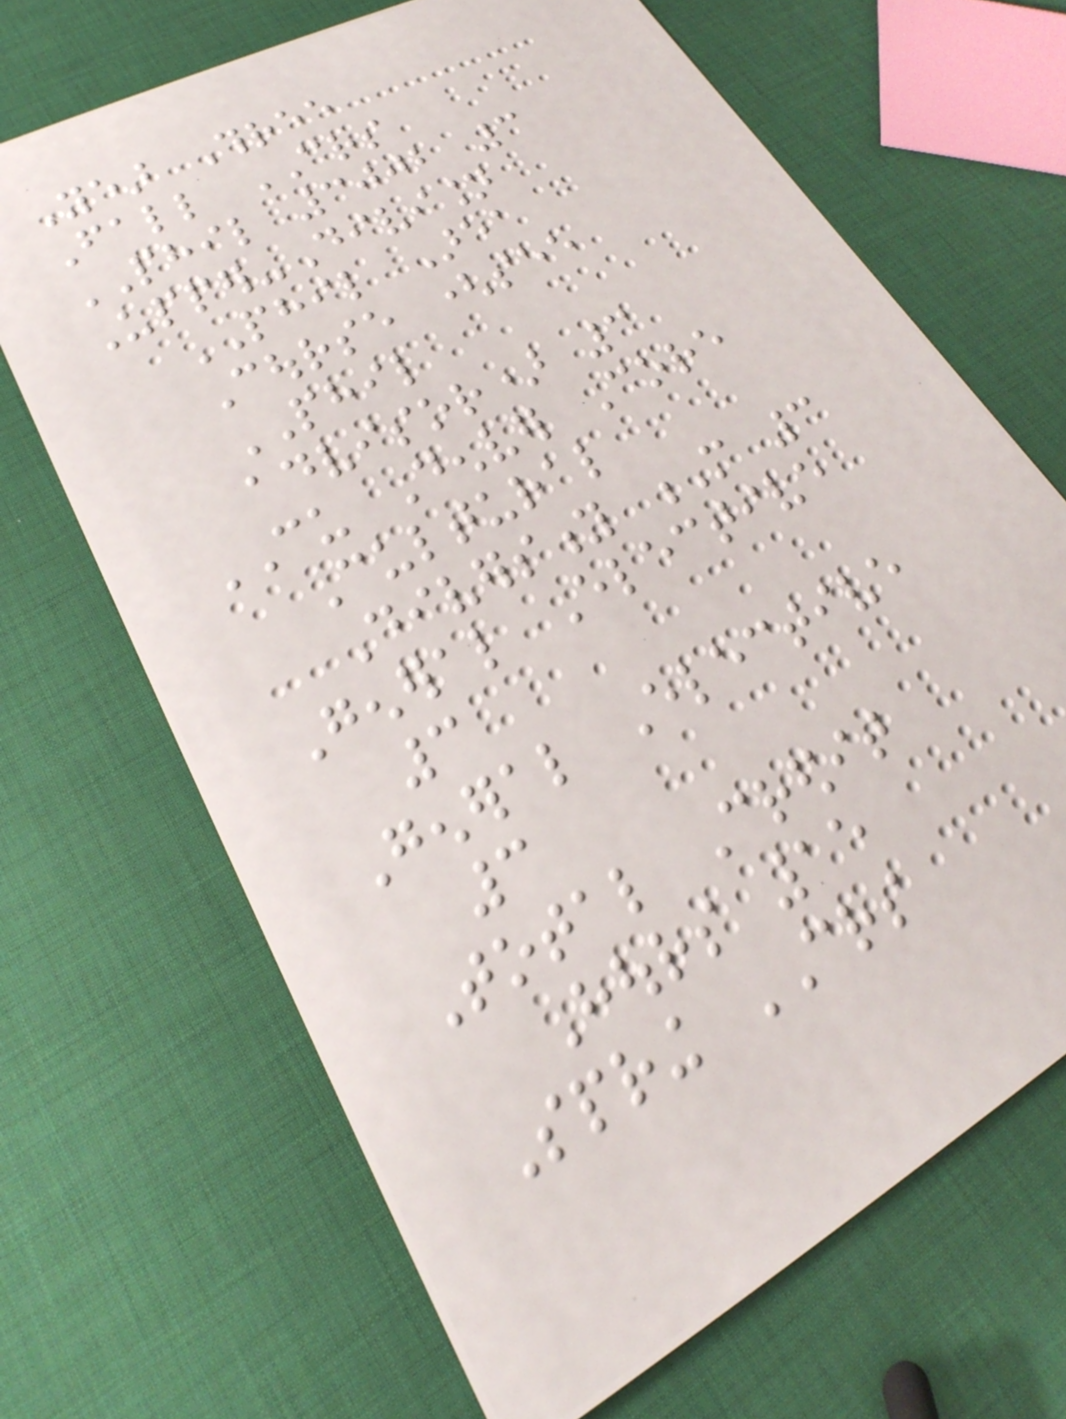Year Three
Fall CRS
PHIL 3002 3
Upper-Division
PHIL Area
Course (see
PHIL
advisor) 3
CU Denver Core
Cultural
Diversity M 3
General Elective
3
General Elective
3
Total Credit
Hours 15
Spring CRS
